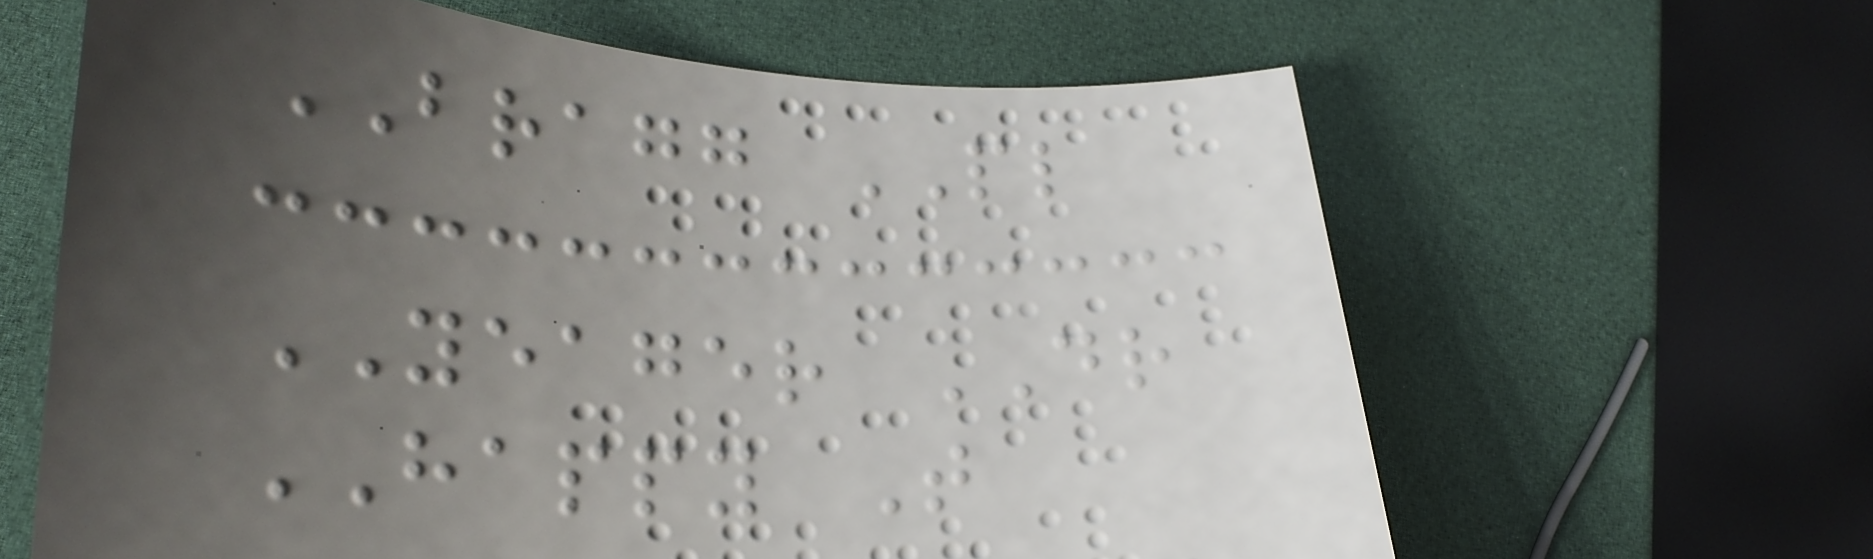BRAGG PL
YEAGER DR
HAPPY T
